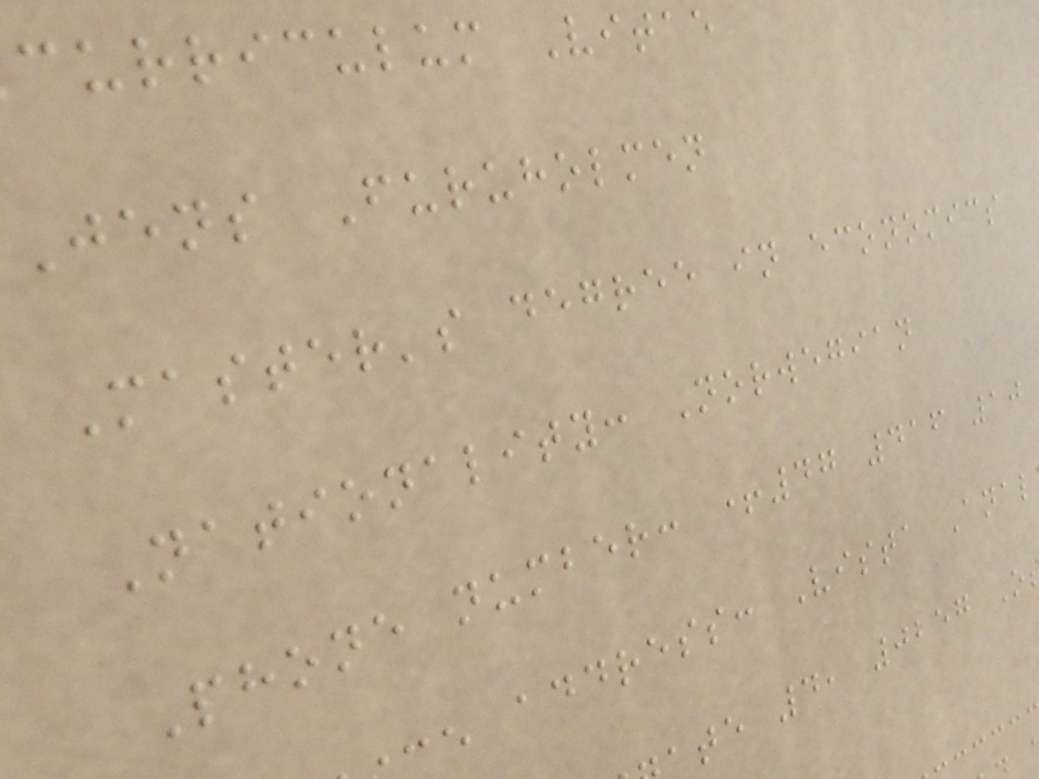curriculum Vitae
Jens Furuholmen
Master's degree in economics
Nationality: Norwegian
Phone number: +47 416 10
e address: Vista Anal
te 4, 0257 O
